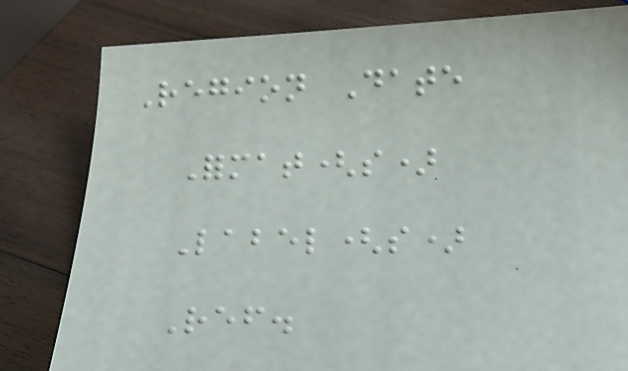Region Date
Format(s)
Label(s)
Ref.
